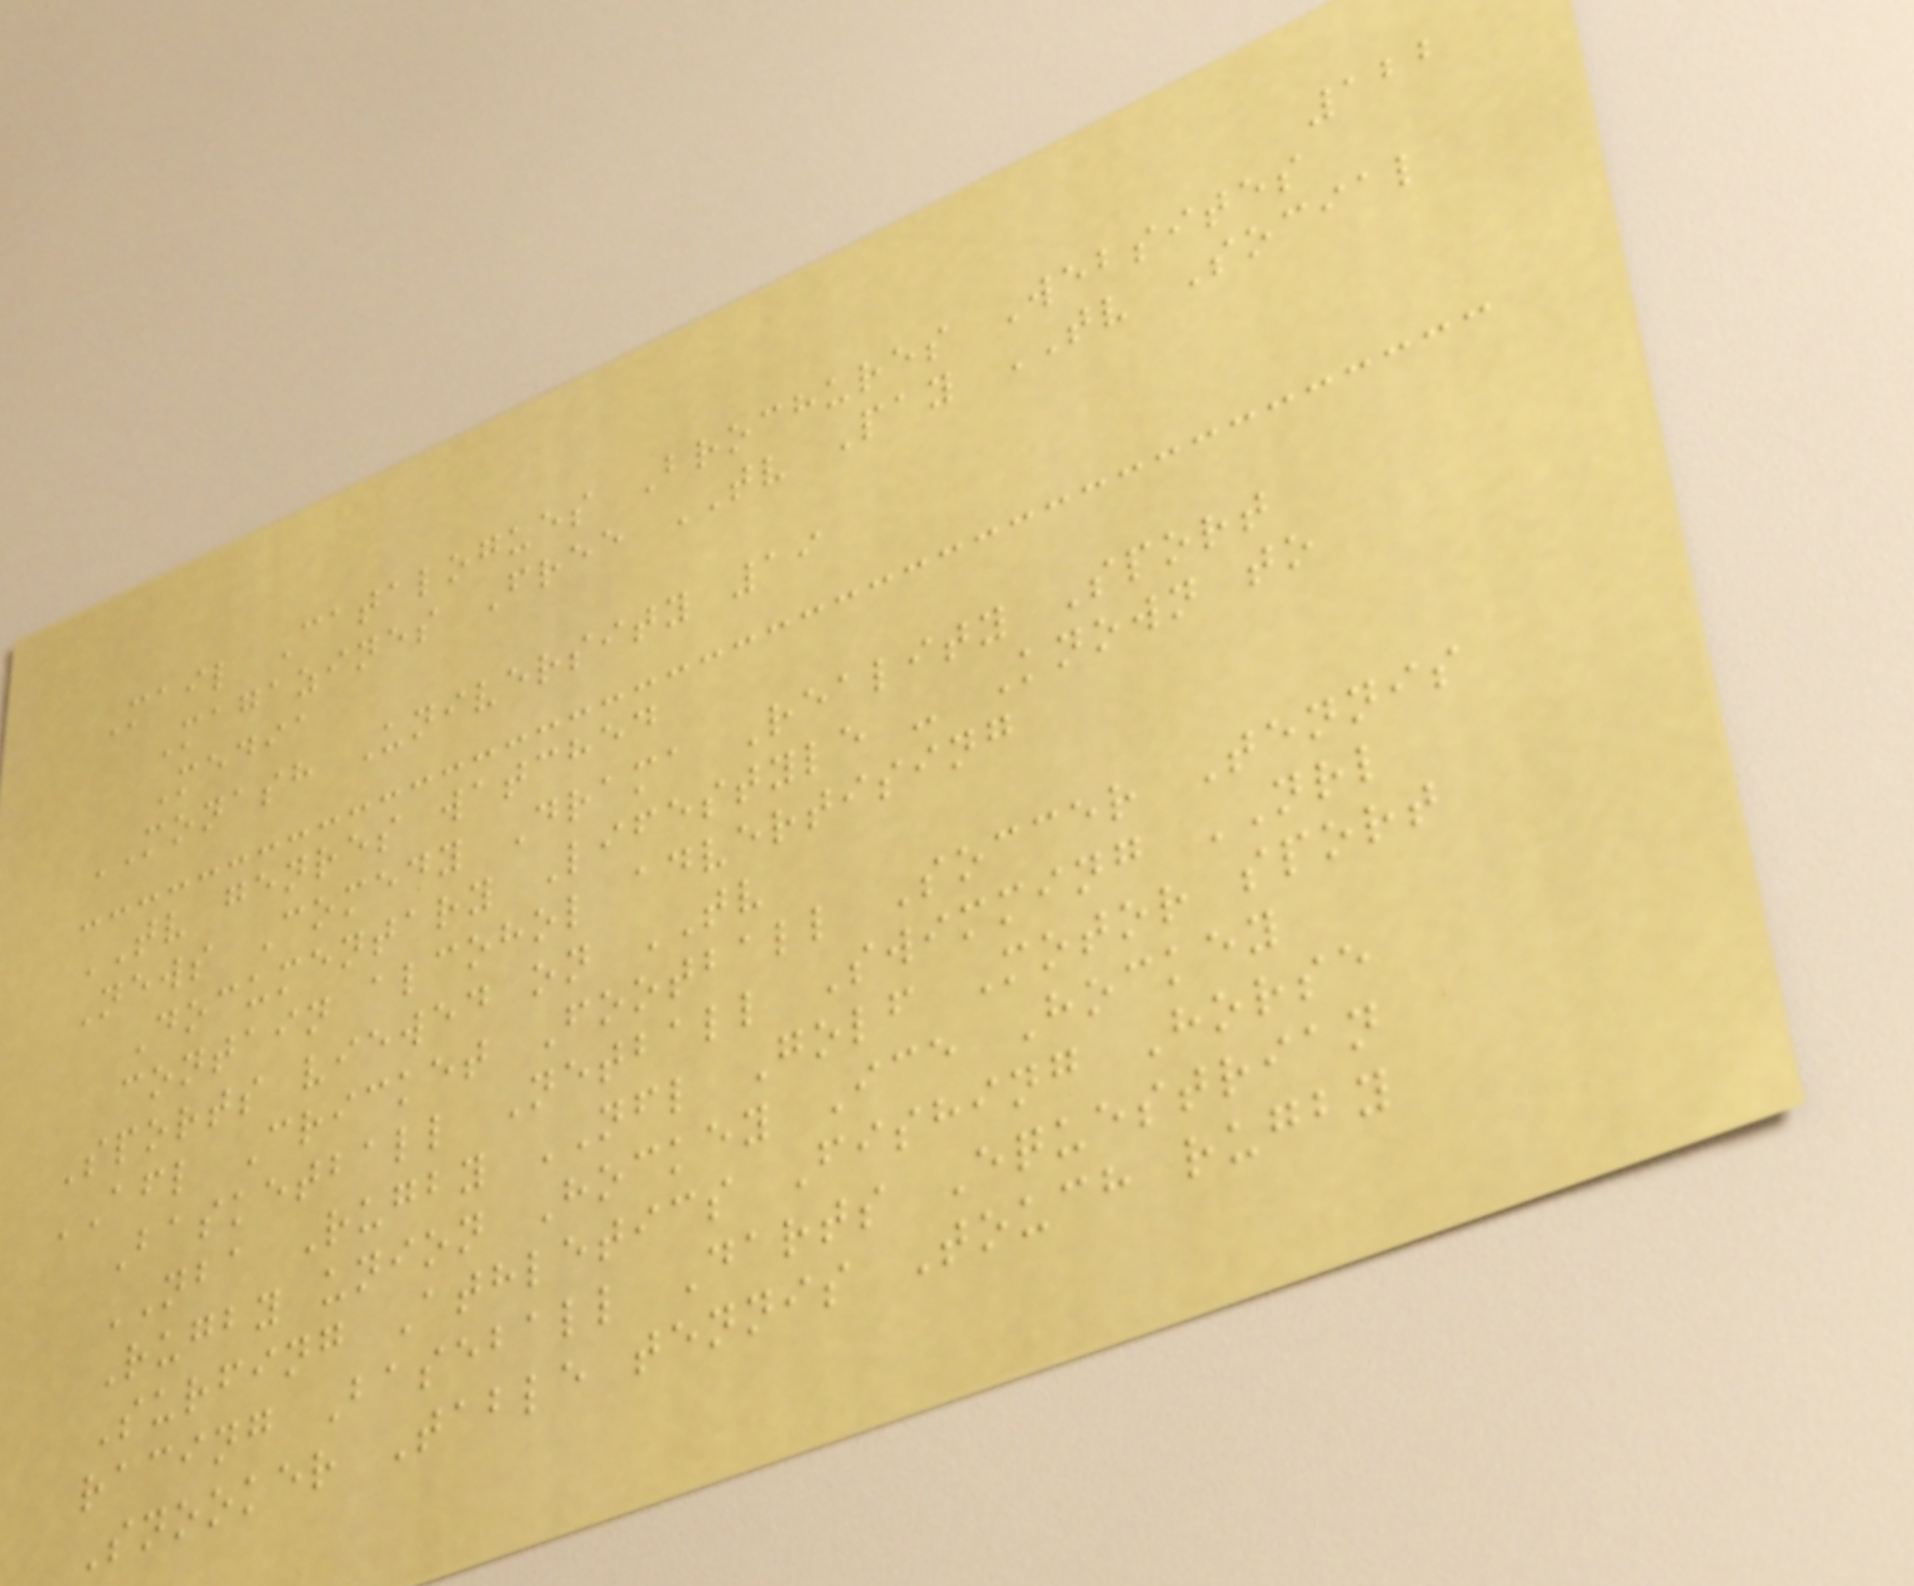122
Mail Catalogues Brochures Websites
Magazines Free TV Pay TV Social
Media
MONASH University 19
TV genres watched
News Comedy Drama Reality Sport
Documentary Lifestyle - Known to
contain alcohol advertising
Sports viewed on TV
AFL Cricket Football Soccer Tennis
Basketball Netball Swimming NRL
NBA Rugby NFL Golf Motor sport
Rugby union Hockey Ice Hockey
Surfing Athletics Fishing Horse
racing Baseball Darts Equestrian
Snooker Table tennis Touch rugby
